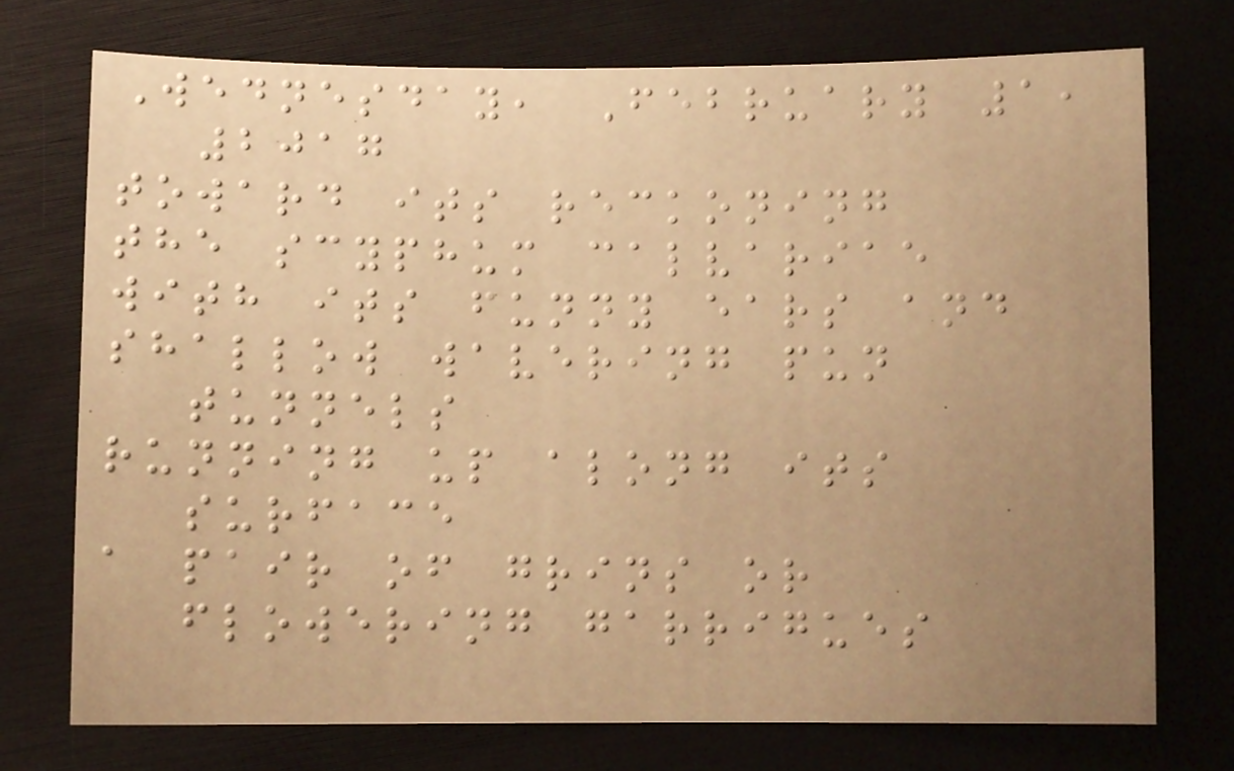Wednesday, February 1,
2017
toward its reckoning
the scyphum calvariae
with its funny ears and
shallow wavering pun
tunnels
running up along its
surface
a pair of grins or
flowering garrigues
